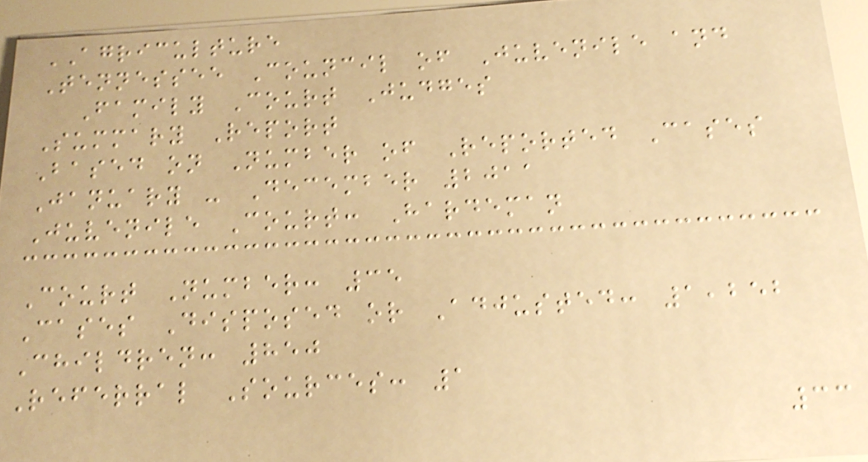AGRICULTURE
Tennessee Council of Juvenile and
Family Court Judges
Summary Report
Based on Number of Reported Cases
January - December 2011
Juvenile Court: Hardeman
Court Number: 35
Cases Disposed or Adjusted: 1,252
Children: 850
Referral Sources: 1
33
